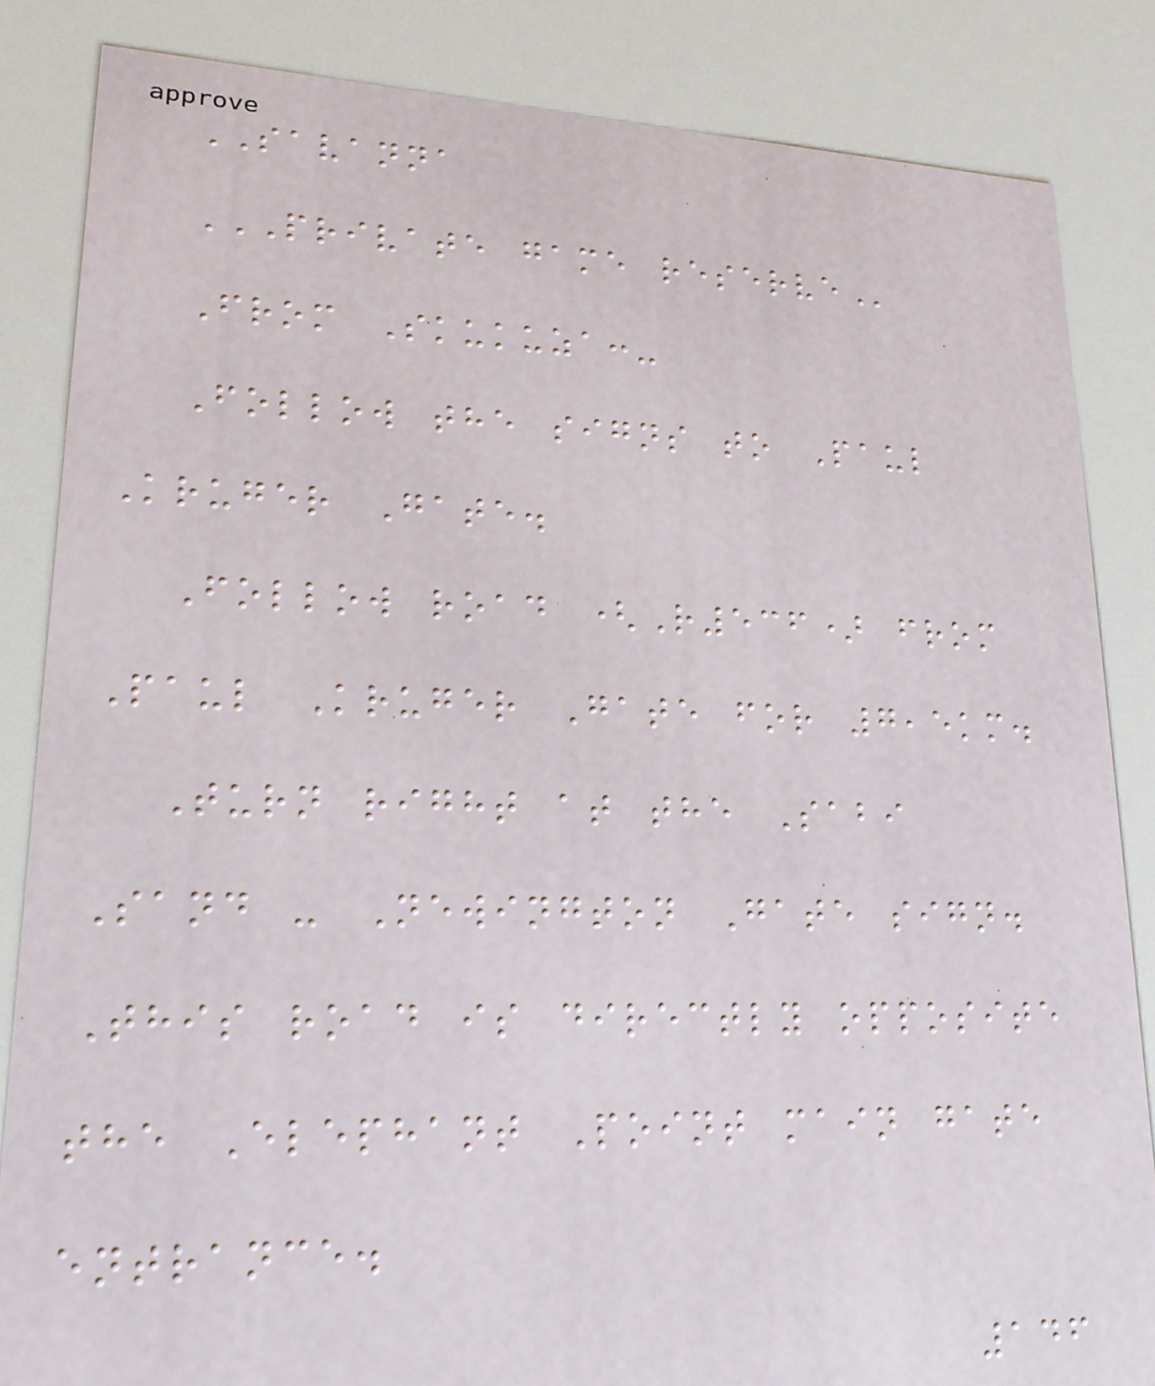SAVANNA
PRIVATE GAME RESERVE
From Skukuza:-
Follow the signs to Paul
Kruger Gate.
Follow road (R536) from
Paul Kruger Gate for 7,5km.
Turn right at the Sabi
Sand - Newington Gate sign.
This road is directly opposite
the Elephant Point main gate
entrance.
146
